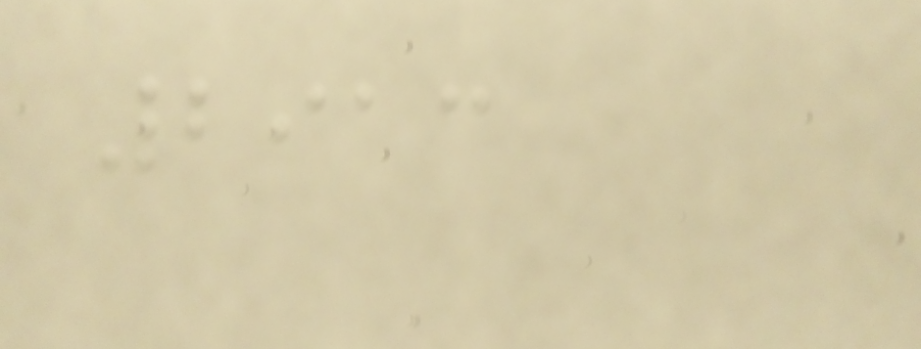2913
